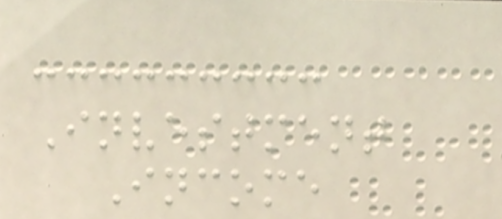Investment
Income
